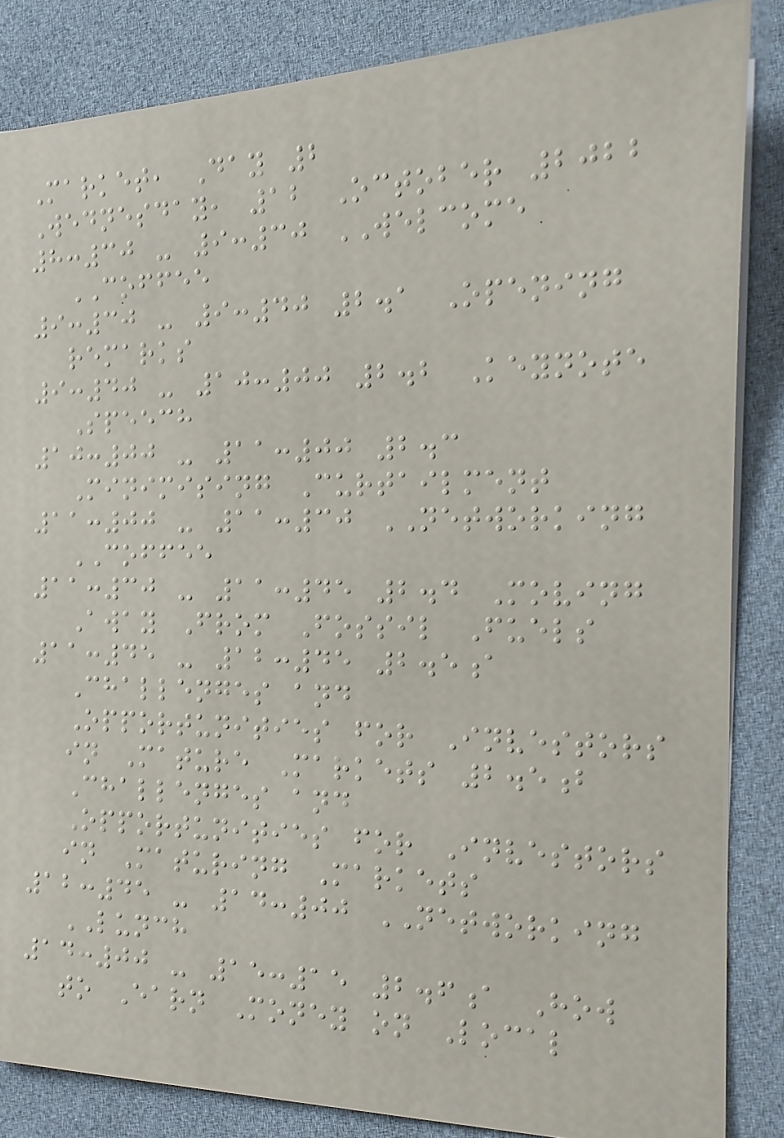Market, Day 2
Wednesday, 12 October 2022
8:30 - 9:30 WELCOME
COFFEE
9:30 - 9:40 2.1 Opening
remarks
9:40 - 10:00 2.2 Keynote
Speech
10:00 - 11:00 2.3
Minimising Curtailment
11:00 - 11:30 NETWORKING
COFFEE
11:30 - 11:45 2.4 Moving
Away From Fossil Fuels
11:45 - 12:45 2.5a
Challenges and
Opportunities for Investors
in Mature Markets 2.5b
Challenges and
Opportunities for Investors
in Maturing Markets
12:45 - 14:00 NETWORKING
LUNCH
14:00 - 15:15 2.6a How
to Earn Money on Local
